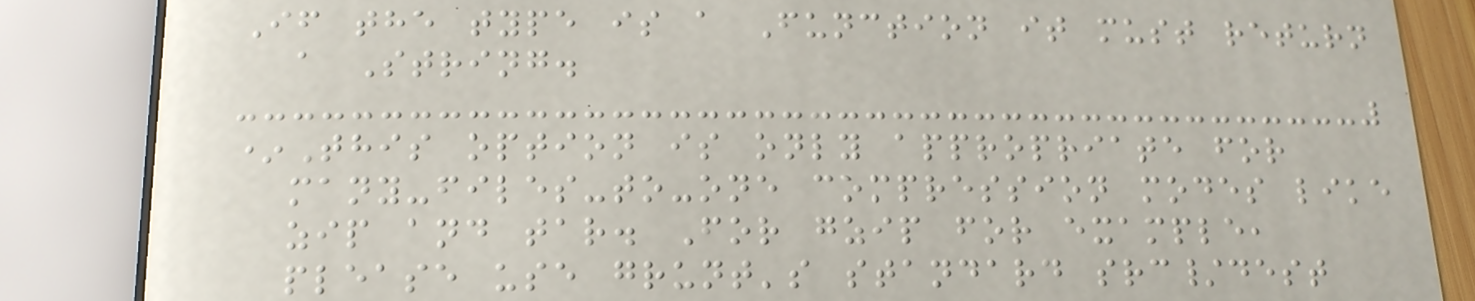If the type is a Function it must return
a String.
*This option is only appropriate for
many-files-to-one compression modes like
zip and tar. For gzip for example,
please use grunt's standard src/dest
